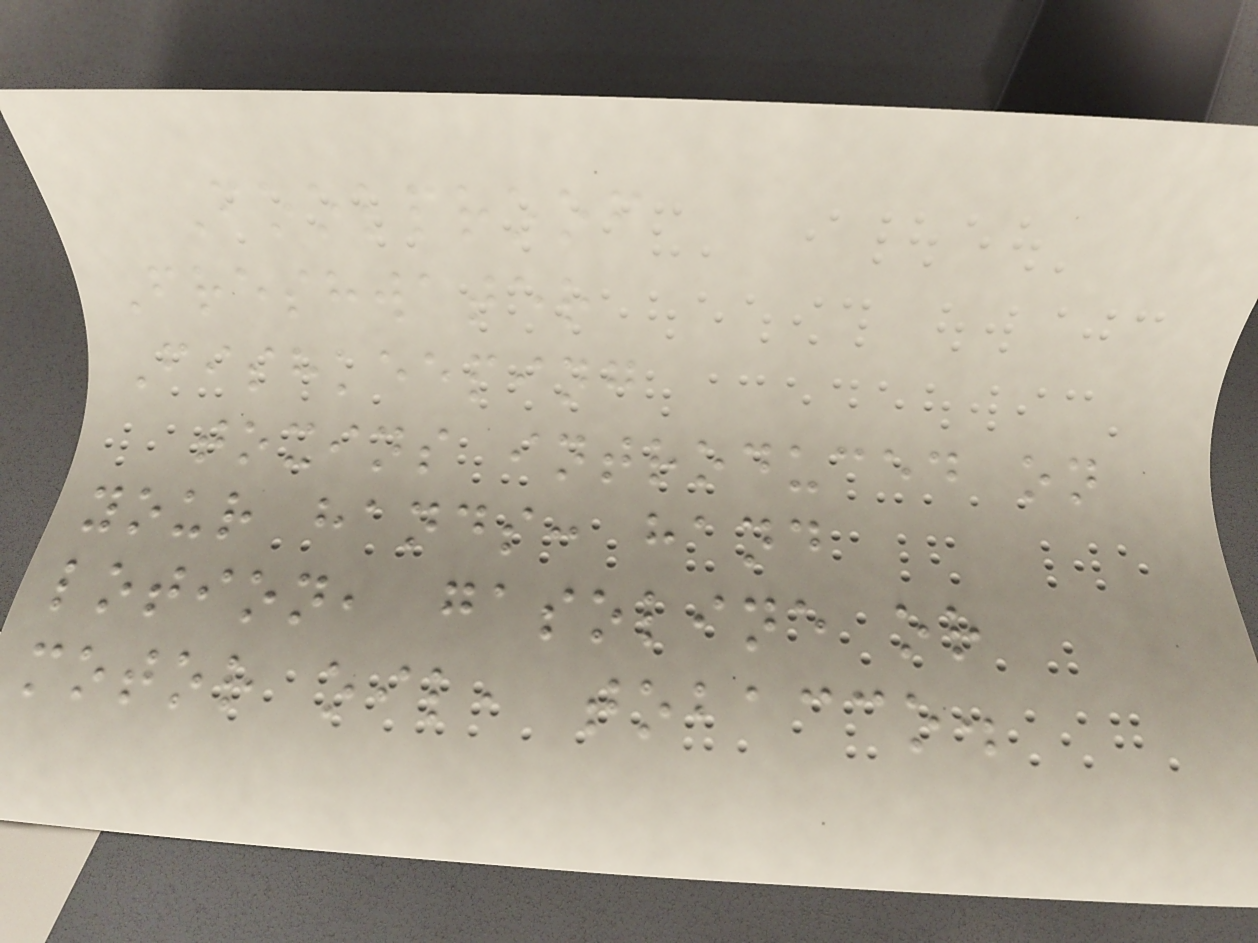Foolproof
Freshwater
Fishkeeping
toxins introduced on
your hands: hand
lotion, gasoline or
motor oil, tobacco.
